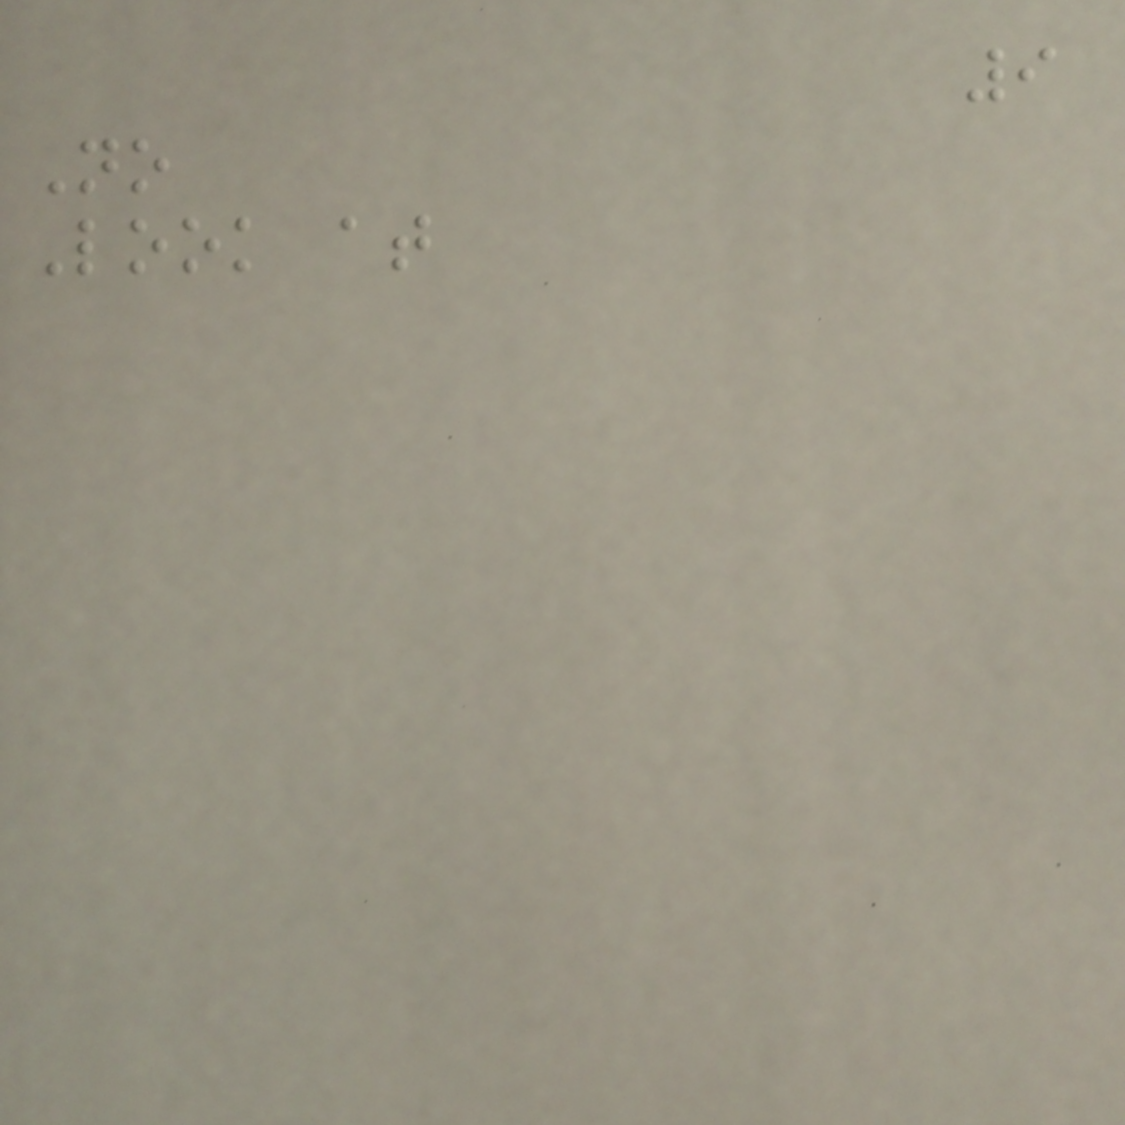9
No
Look at
